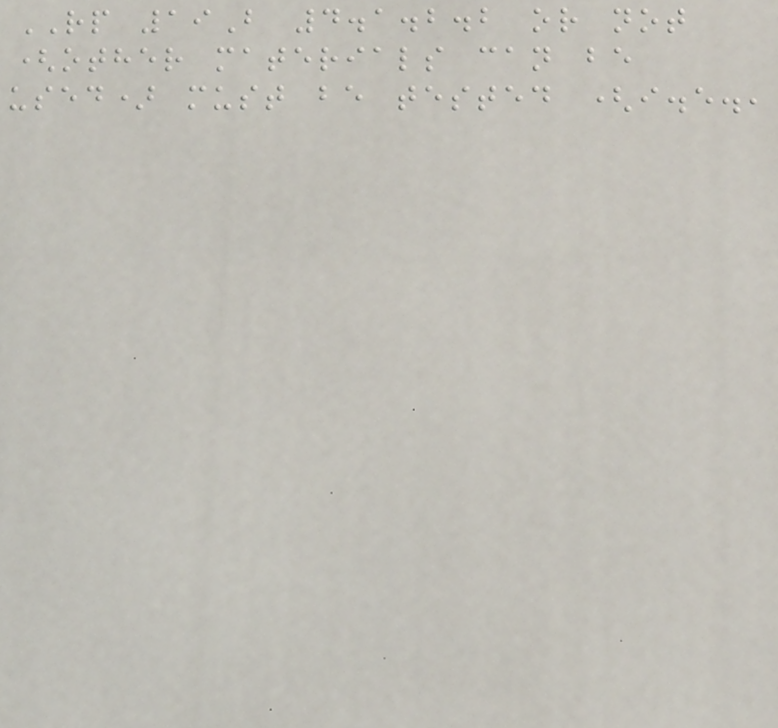RP 19B 4.1.2.2 or not
(other materials can be
used) must be tested (i.e.,
